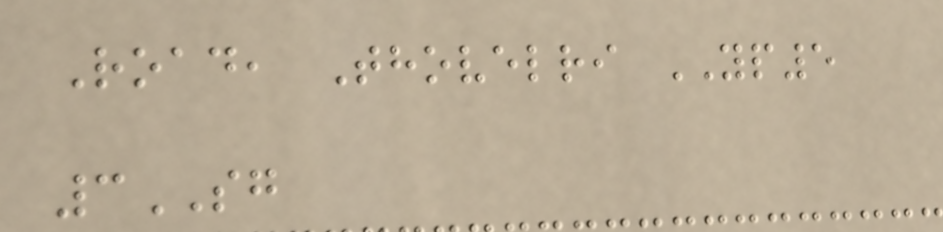Road, Thovelri YP5
3SG
